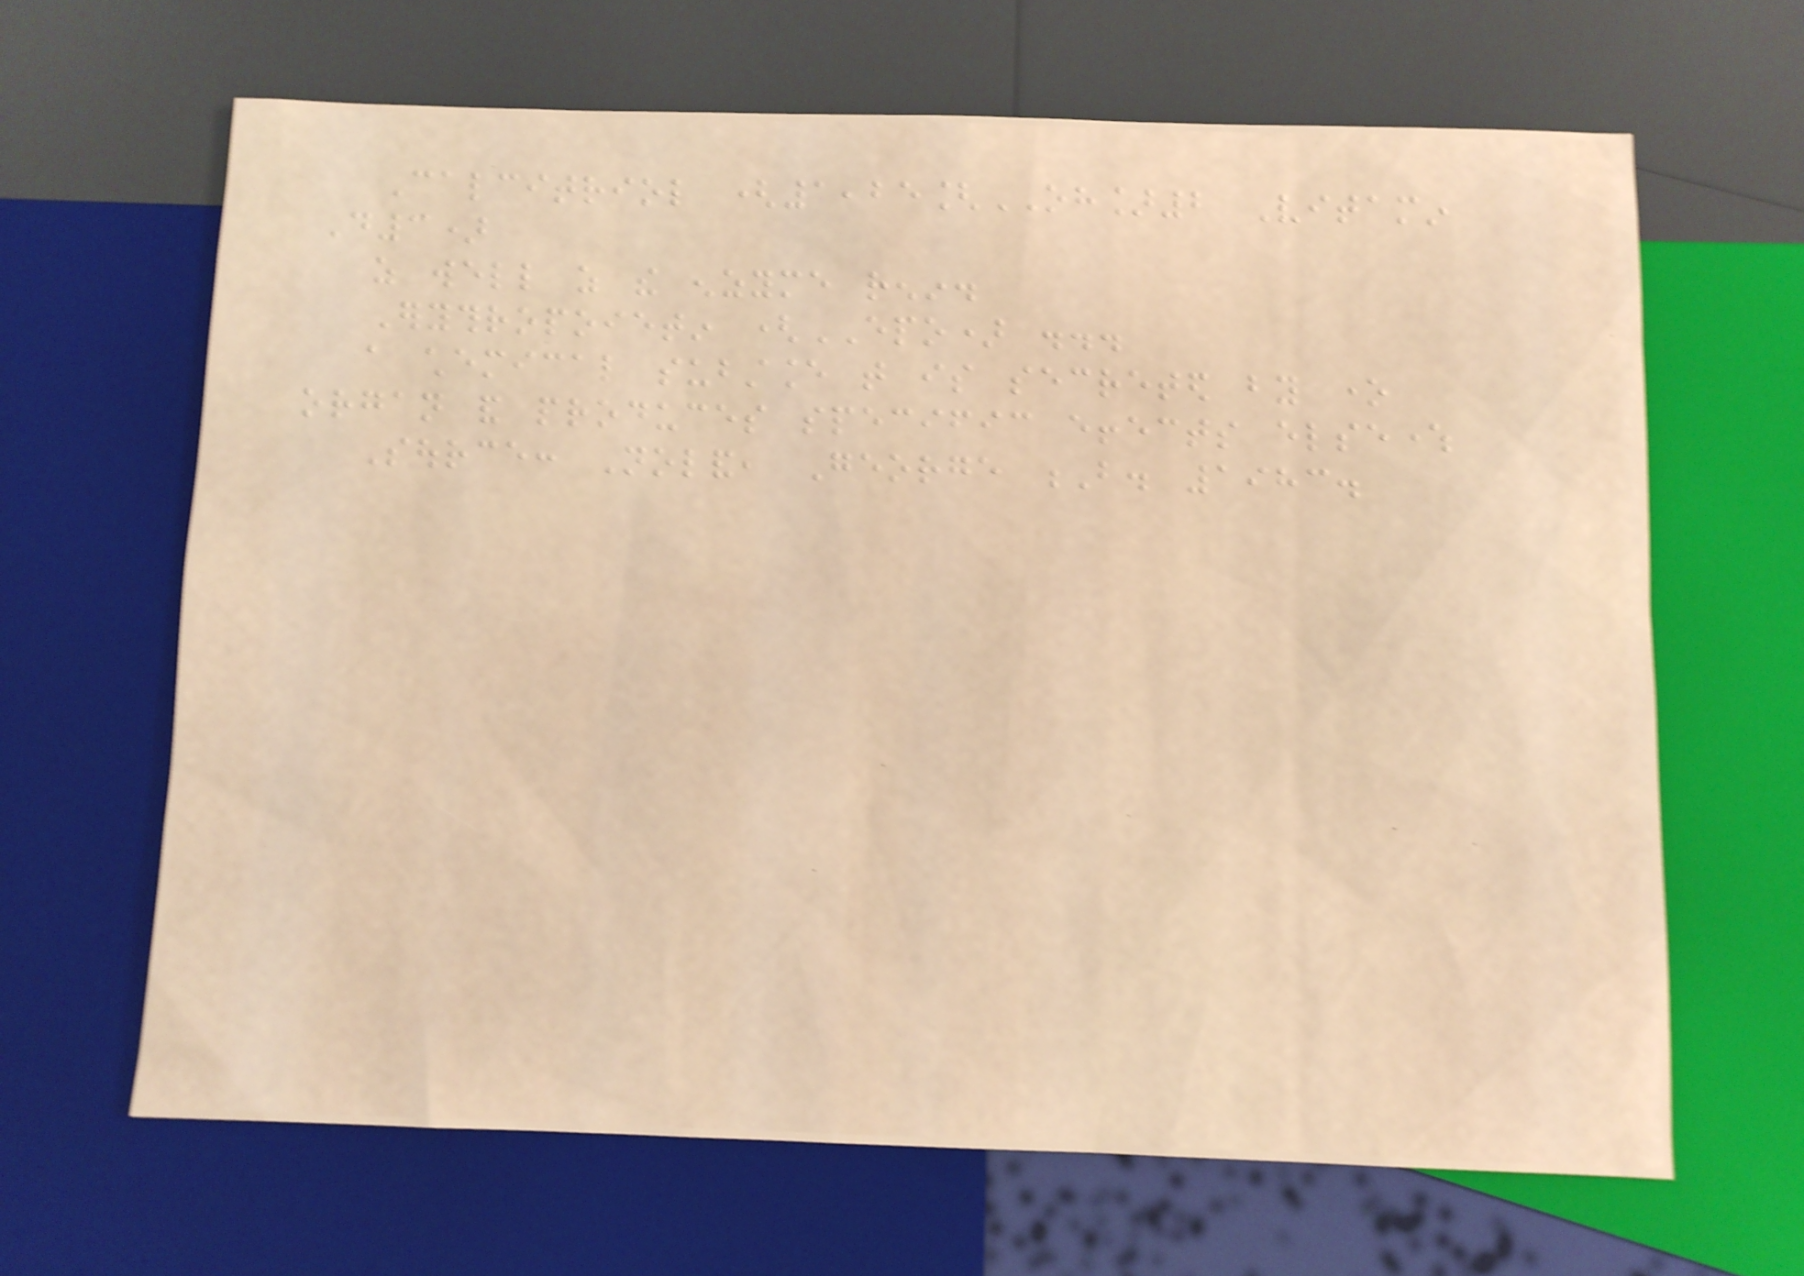Calcitriol (1,25[OH]2 Vitamin
D3)
as well as the enzyme renin.
Erythropoietin (EPO) ...
a chemical substance that is secreted by one
organ and produces specific effects elsewhere
Source: Noland, George B. 1983.
